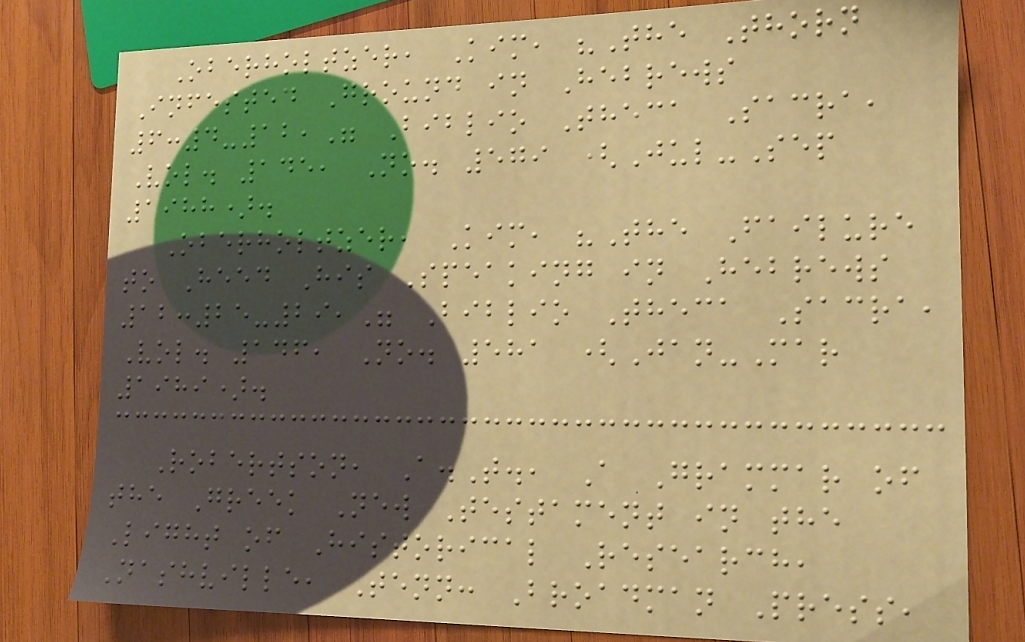Oberholtzer, Kim, "The Thorn
Infested Ground in Hebrews
6:4-12," Biblio Theca Sacra,
Vol. 145, No. 579 (Jul-Sep
1988).
Oberholtzer, Kim, "The Failure
to Heed His Speaking in Hebrews
12:25-29," Biblio Theca Sacra,
Vol. 146, No. 581 (Jan-Mar
1989).
Robertson, A.T., A Grammar of
the Greek New Testament in the
Light of Historical Research,
Nashville, Tenn: Broadman Press,
